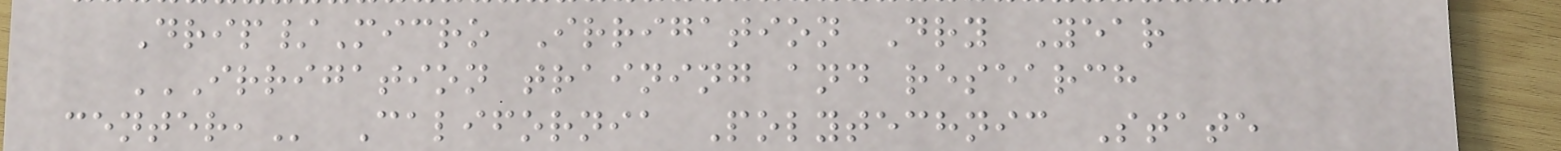Drip/Micro Irrigation Dry Year
IRRIGATION TRAINING AND RESEARCH
CENTER, California Polytechnic State
